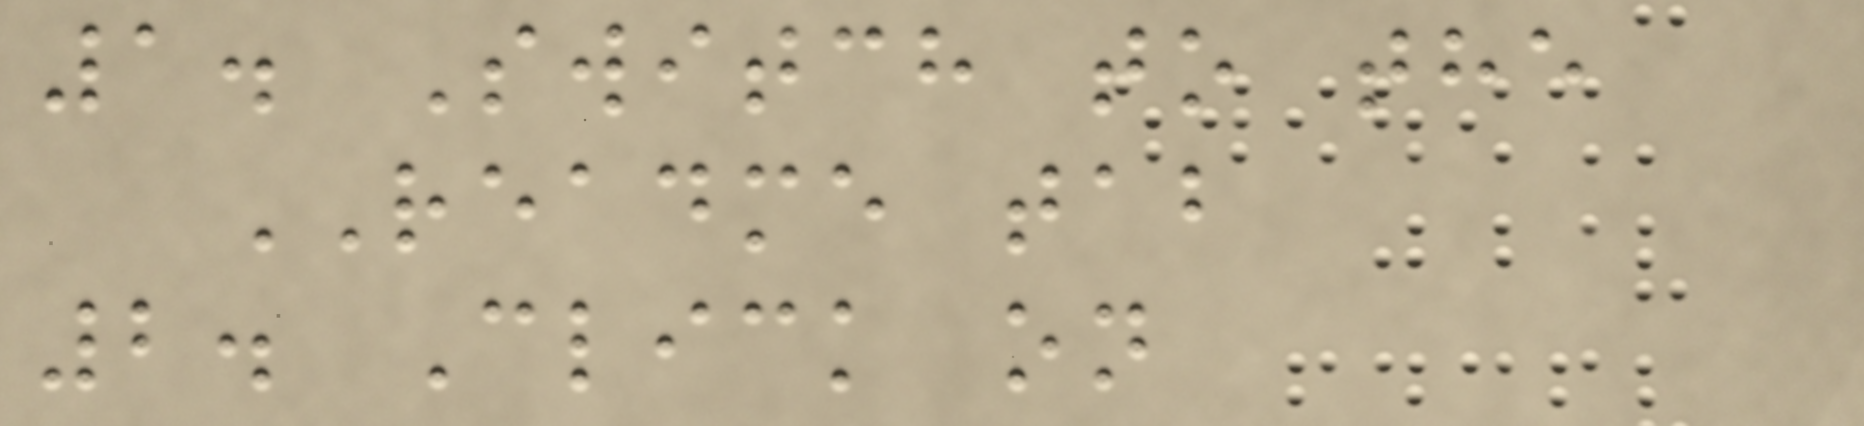1. Switch to the
README tab
2. Click on
